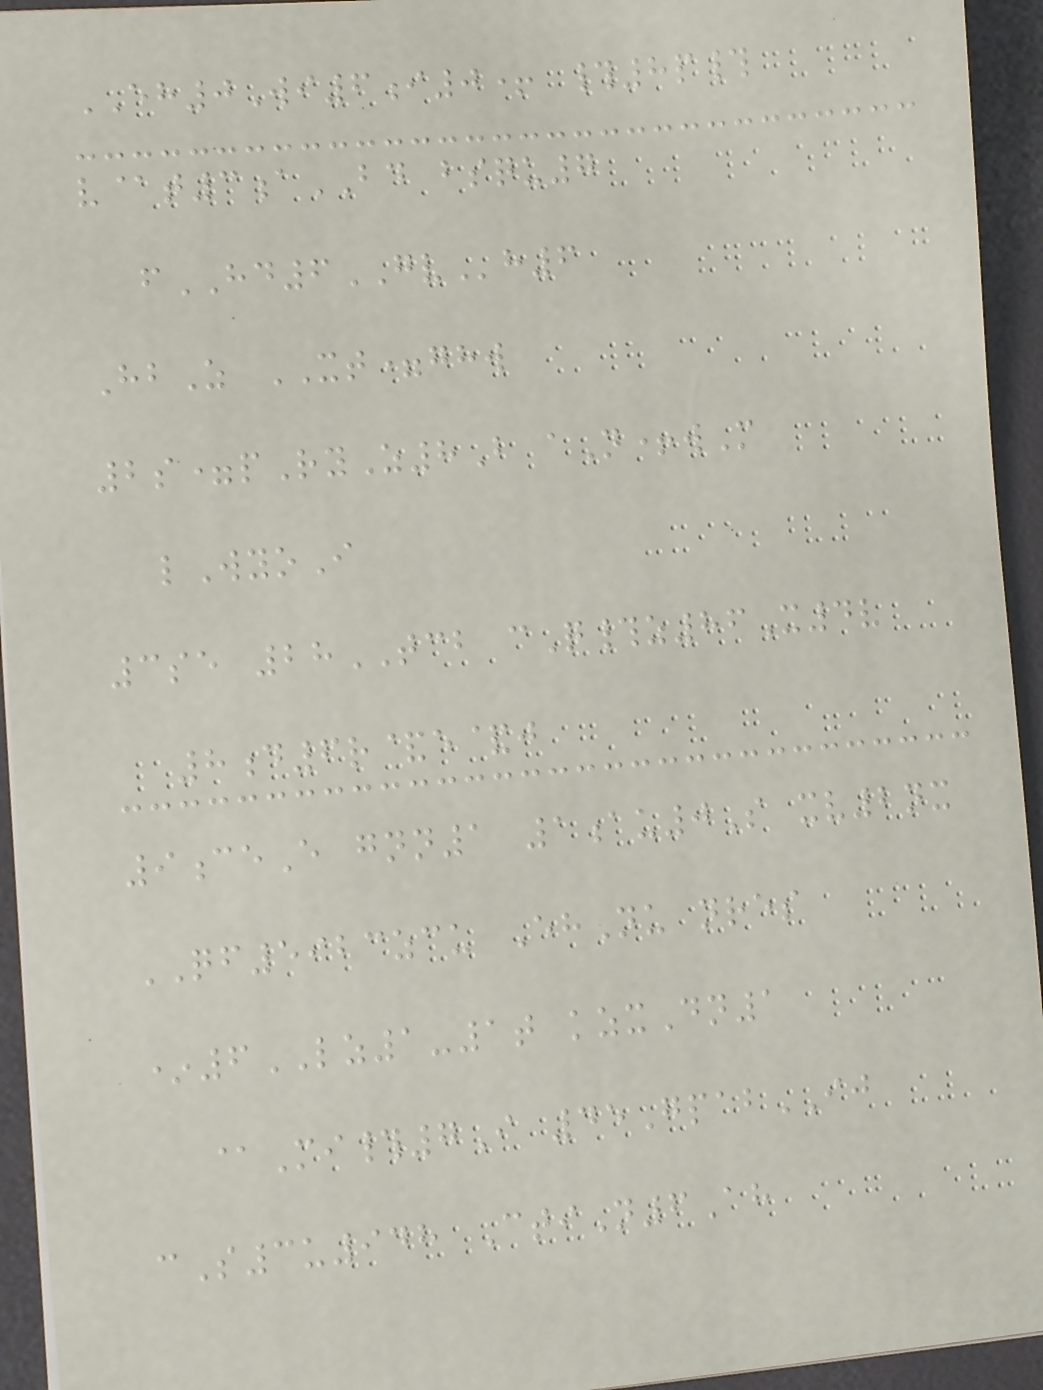EH0Wi6i0+ #8p#
v@t3aBD bsqu7
fHD6GVh6
HbZ XT=ghw
2s=pRyZ8B aN+wM
lWyoI
3se 28TCB cQ#z86X4v
8d6r&e&j
9ceE gnn1 1au0S xv2nx
QF5923zcu EhNu nres
*6LZ1-1t kzxDn1
@Mi#7I 45GpabIJ
cS3u948 CtiN6Ah
